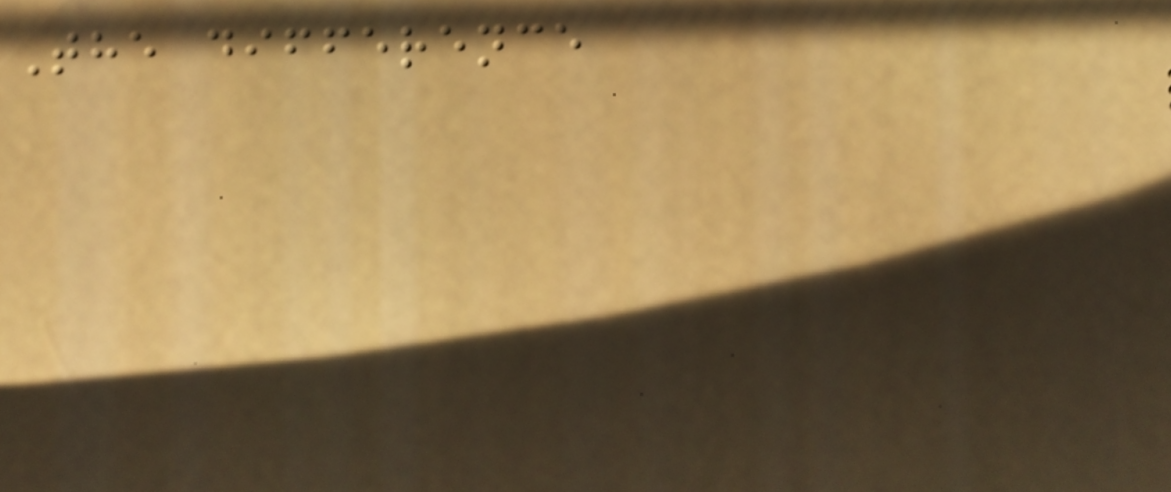The difference
